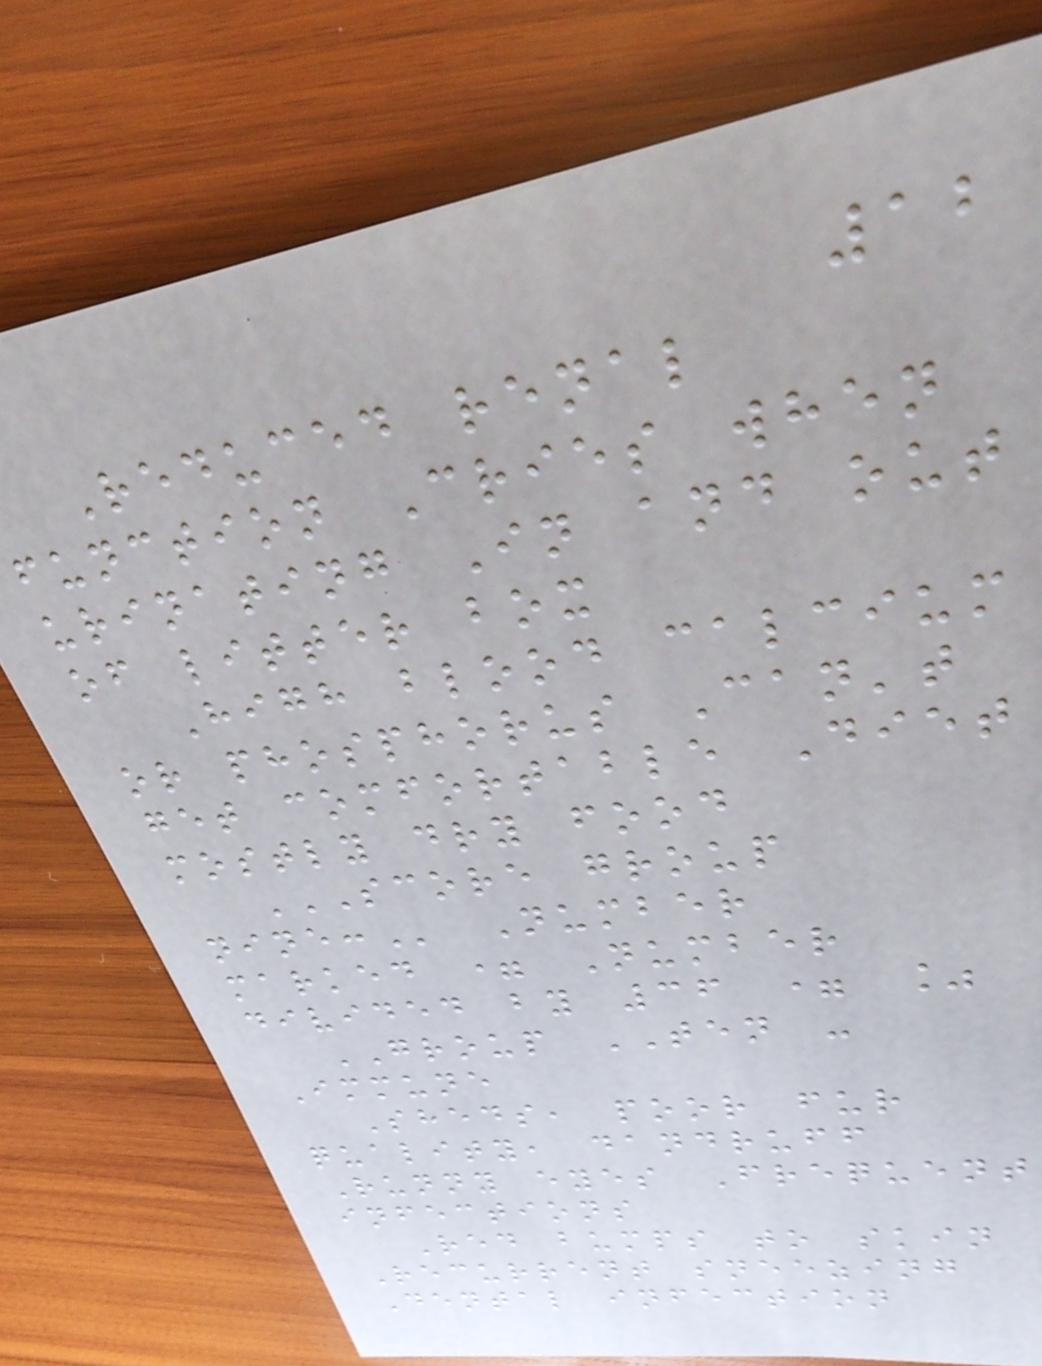12
Reduced renal
function Cries when
urinating In and out
of litter box
High blood calcium
or phosphorus Can't
get comfortable Diet
mostly dry food
SCORE GROUP
NINE: Number
marked = Number
divided by 36 = %
GROUP TEN -
Immune
Sheds, poor fur
quality, dandruff
Runny eyes Frequent
infections
Red bumps to skin
Recurrent sneezing
Dental infection
